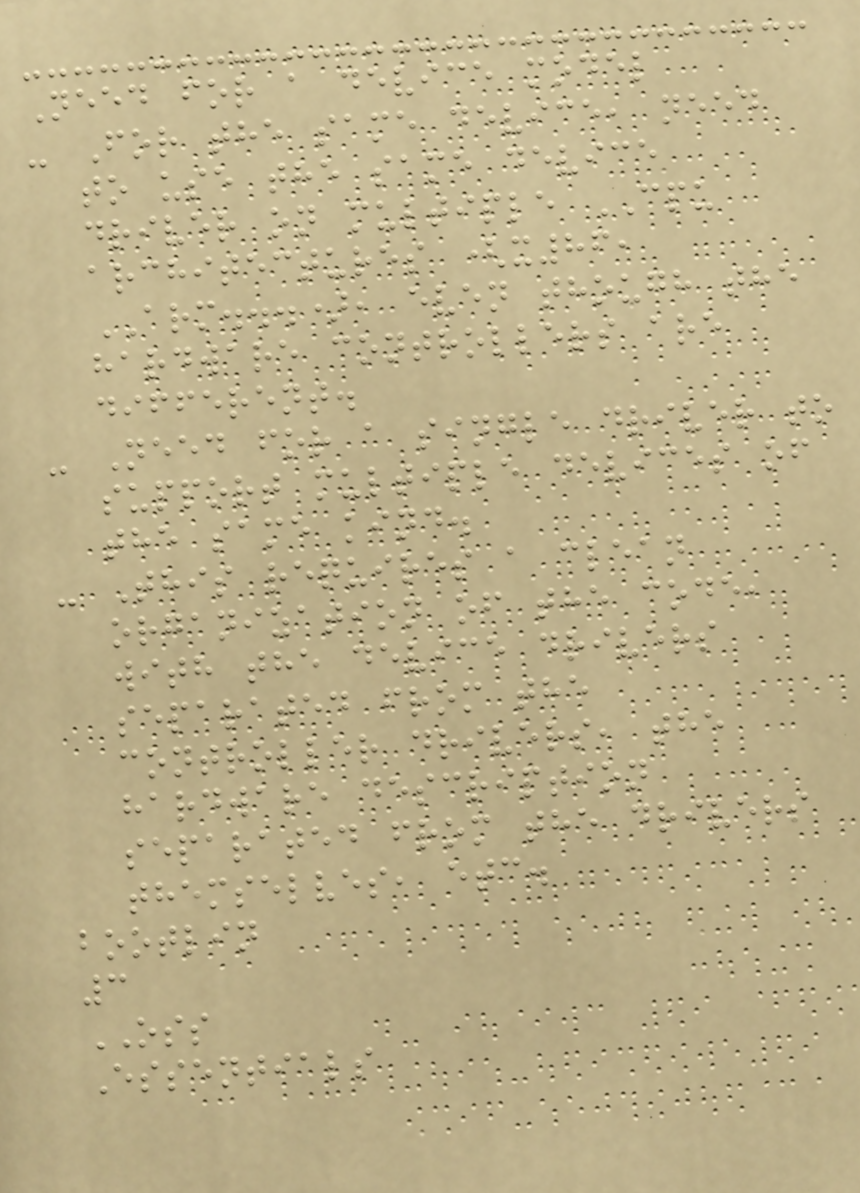Need for a device model
- For the same device, need
to use the same device
driver on multiple CPU
architectures (x86,
ARM...), even though the
hardware controllers are
different.
- Need for a single driver to
support multiple devices of
the same kind.
- This requires a clean
organization of the code,
with the device drivers
separated from the
controller drivers, the
hardware description
separated from the drivers
themselves, etc.
bootlin
3
OSS
Essentials
